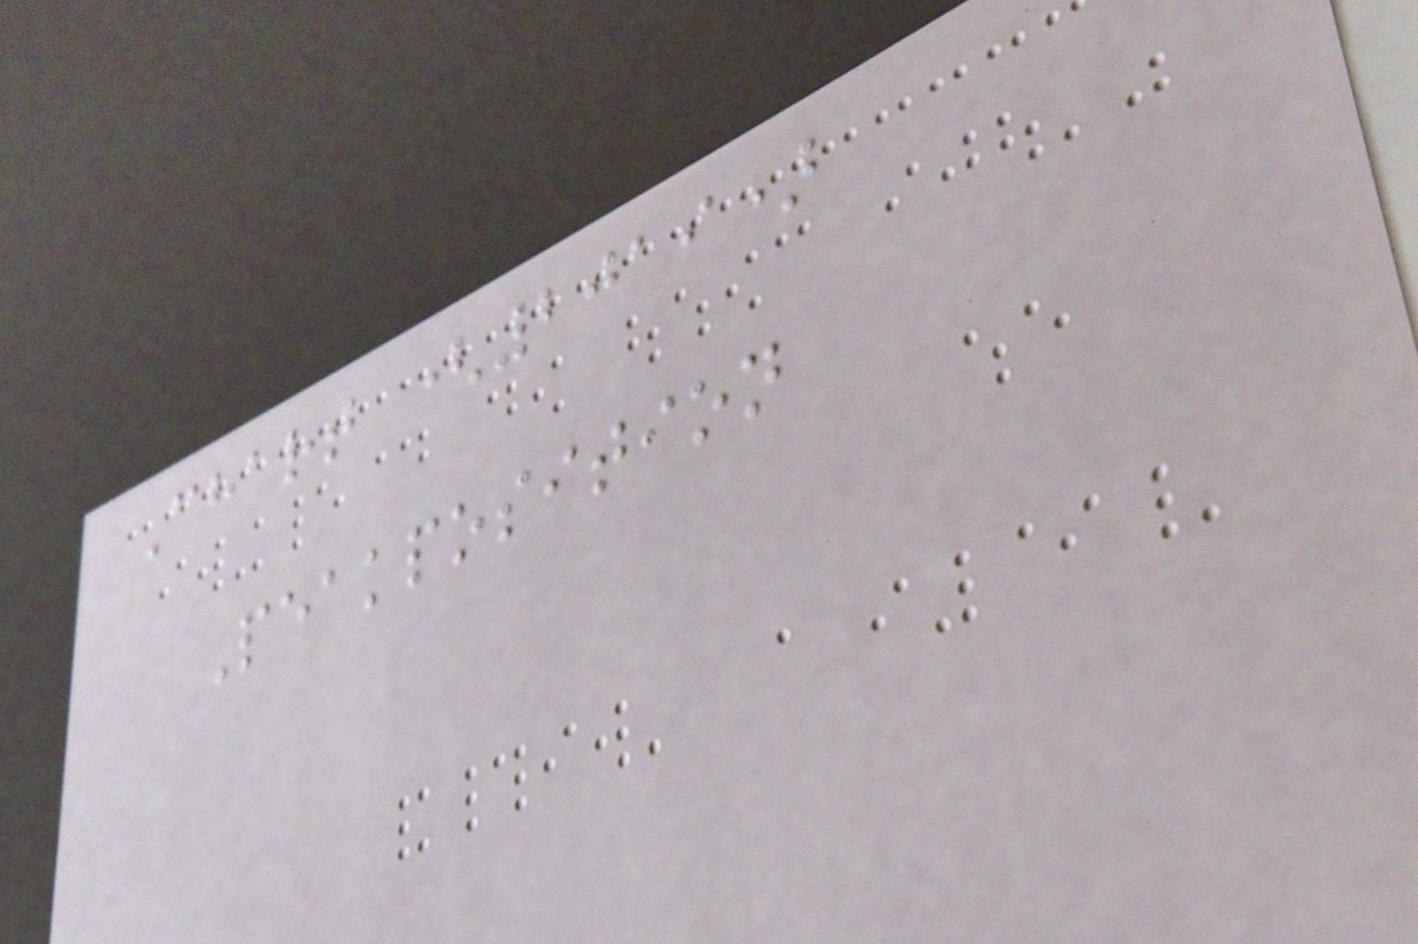Chart (2019)
Peakposition
